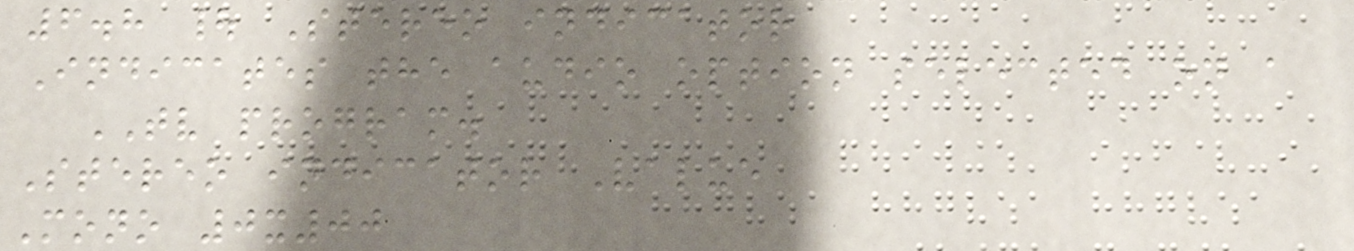6.8 | Stereo indicator
Indicates the audio option selected on a
TV program.
Stereo indicator Value
Mono 0x00
